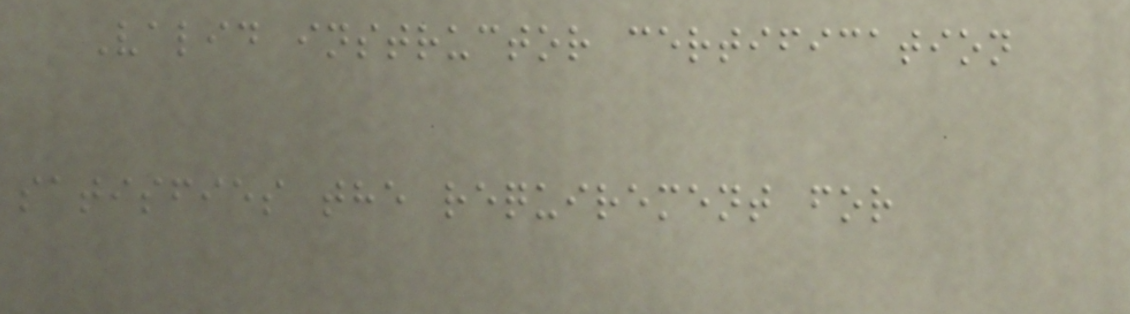Valid instructor certification
satisfies the requirement for
